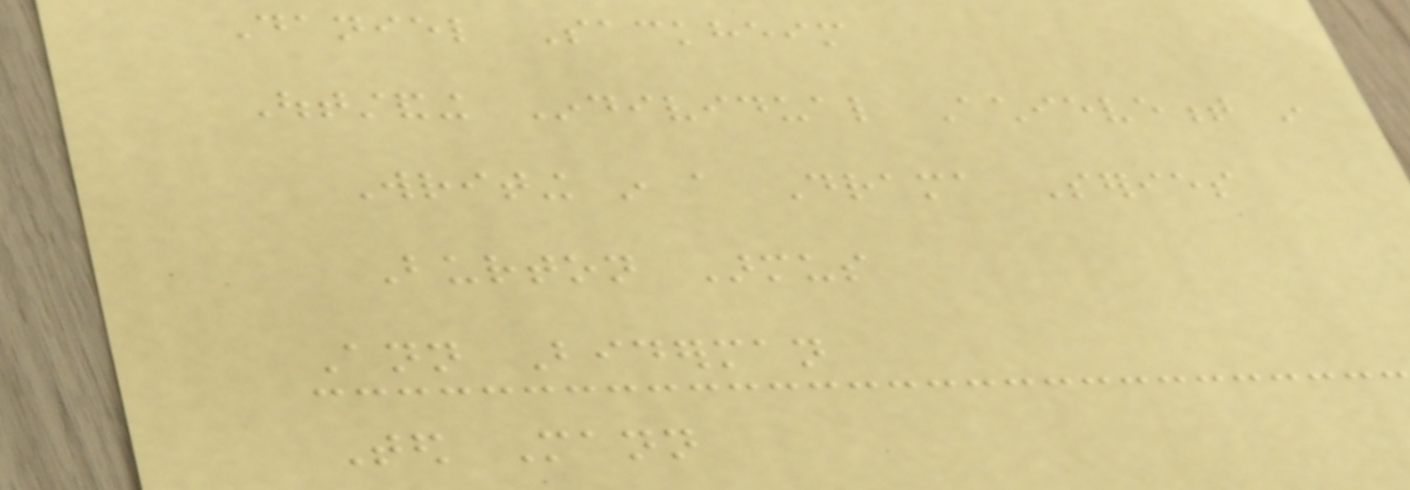Daniel Sackheim
Outstanding Individual Achievement in
Writing in a Drama Series
Burton Armus
Ann Biderman
Ted Mann
